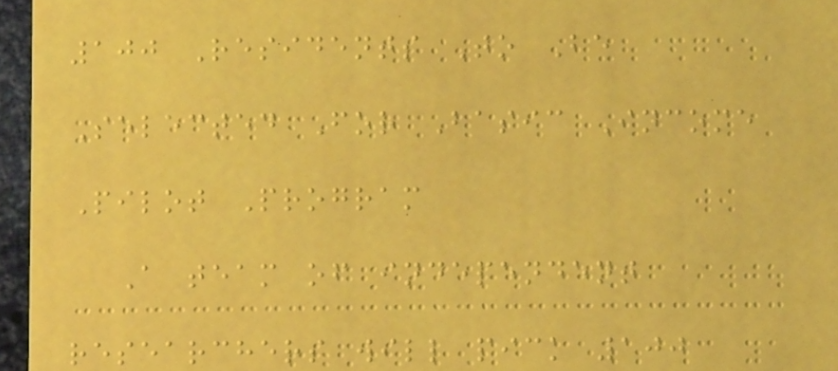100 Residents To Be
Selected For Basic Income
Pilot Program
A team of independent
researchers will pick 100
